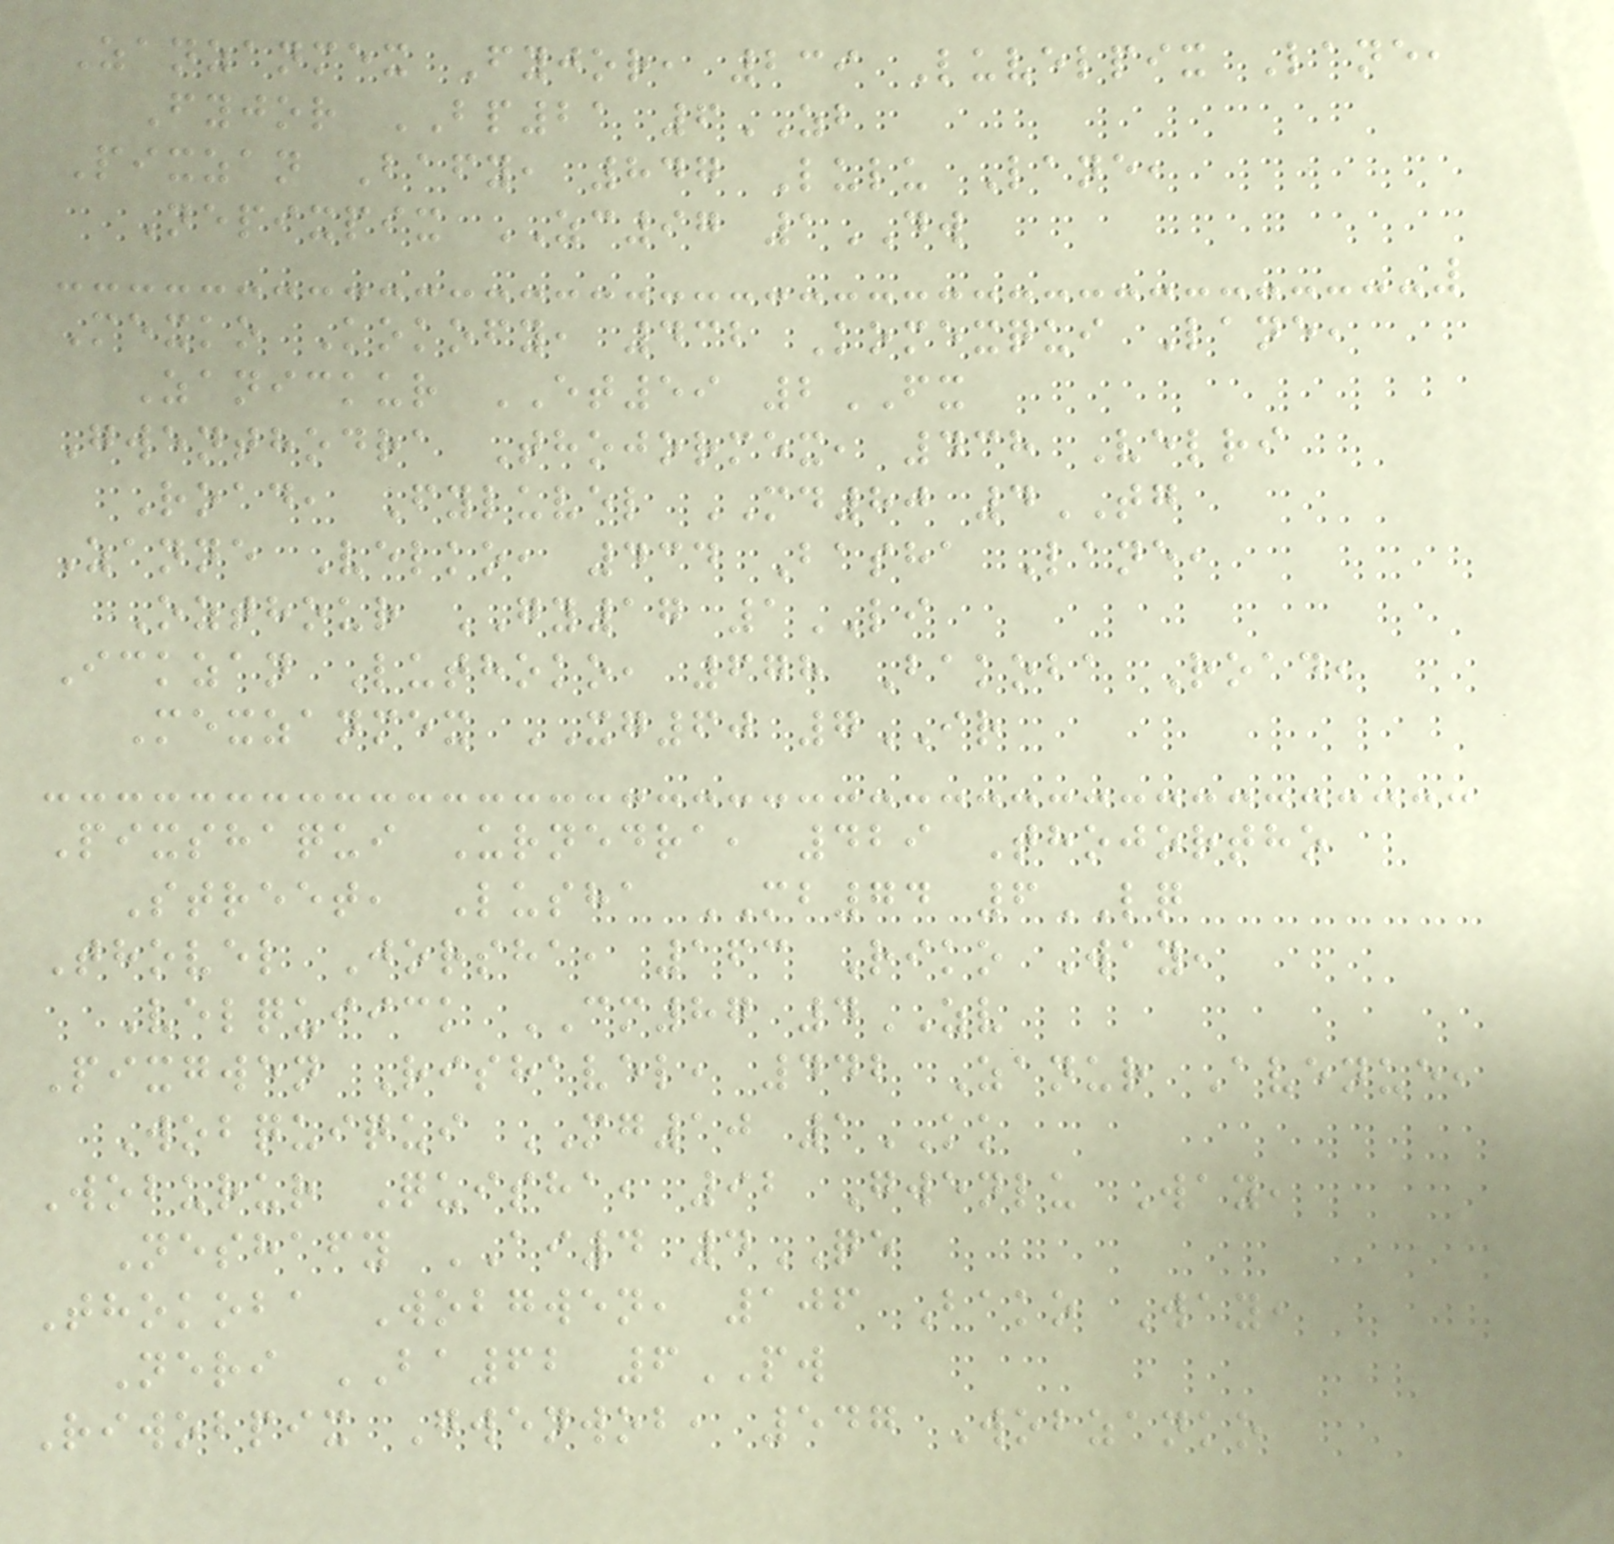Zanzanmex Fyjor, 239 Luvelpix Lane,
Fyjor BP21 6ZB
Pixzan Bafy, 847 Lulu Lane,
Nepixpix ZC97 1DW
Mexko Kokofy, 432 Komexqui Lane,
Zanickur ET59 2FX
Gwenthodra Thojormex, 438 Velri
Road, Fyluvel MD80 4TG
Zanne Velko, 434 Basha Lane,
Ozthour GY17 1LI
Ickzan Luthoko, 678 Bakoba Road,
Mexzanmex XG60 7IR
Pixshaqui Urnedra, 429 Thojortho
Street, Lusha MB74 6LQ
Thovel Jorsha, 163 Riko Way,
Velquiick CM87 4ZV
Pixgwen Rishavel, 442 Zanur Avenue,
Wobquiqui MG10 1KK
Woburur Quisha, 92 Gwenlu Way,
Neshafy AI4 4QE
Thokoba Wobgwen, 106 Bako Way,
Neri BA62 6PW
Riwobpix Gwenwob, 547 Wobzanko
